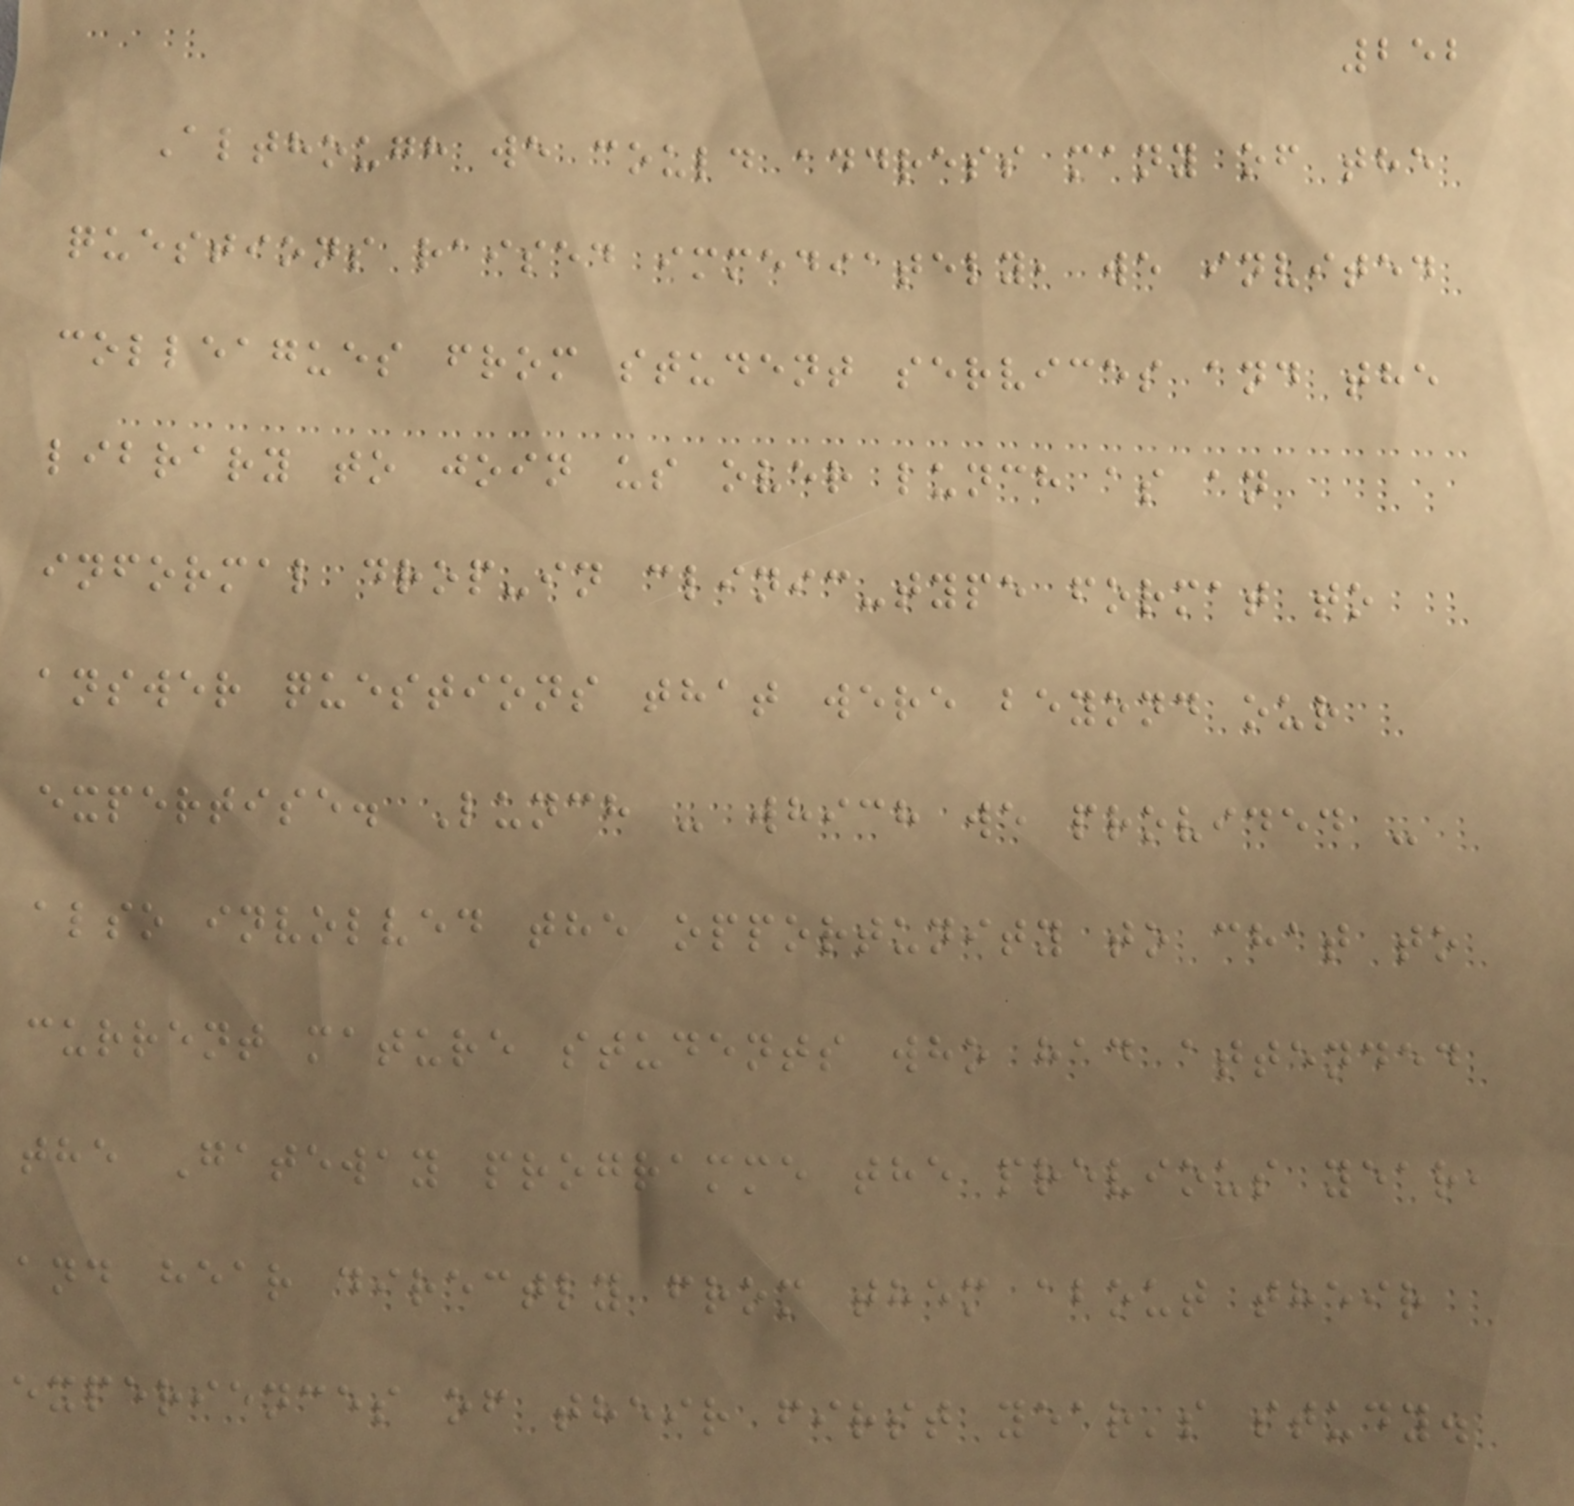252
Although we could address many of the
questions raised immediately, we invited
colleagues from student services and the
library to join us over lunch as an
informal drop-in clinic-type format to
answer questions that were beyond our
expertise. Lunch - which we provided -
also involved the opportunity to chat to
current mature students who had attended
the Gateway programme the previous year,
and hear directly from them about their
experiences of their first year's study.
